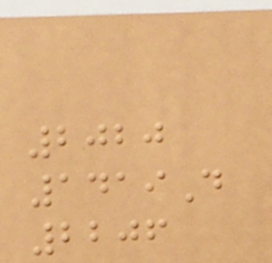2020
1419D
2206
